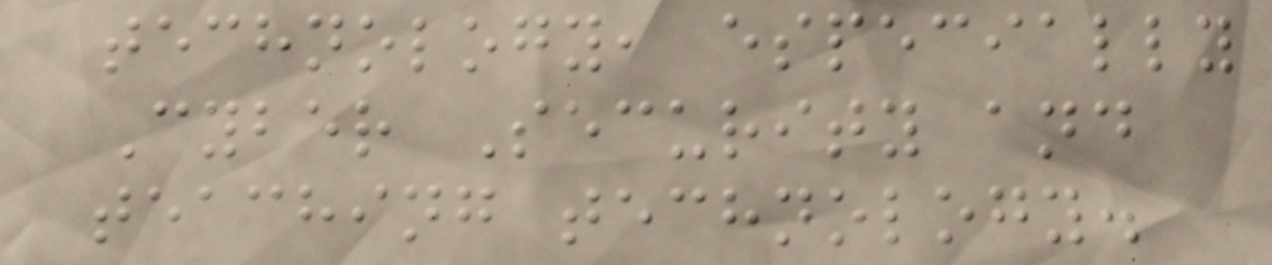technology, especially
Cyber Security and
teaching technology.
